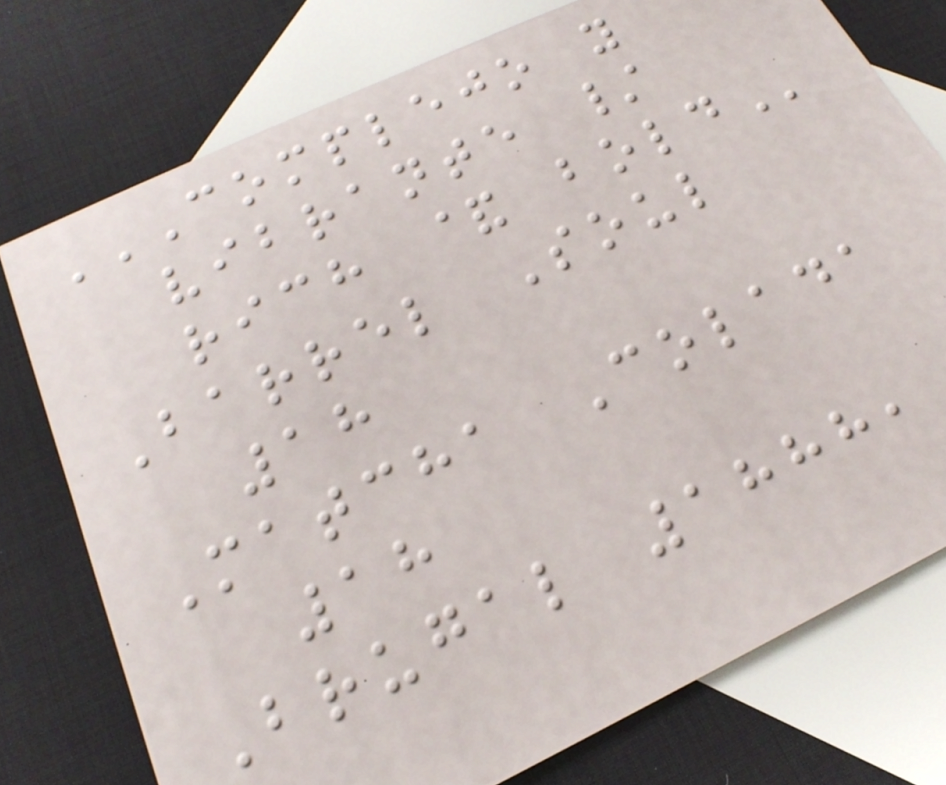COMPLEJO Y
VIBRANTE /
RICH & BOLD
Barrel Soul
18
Matcha Colada
18
Brugal 1888,
